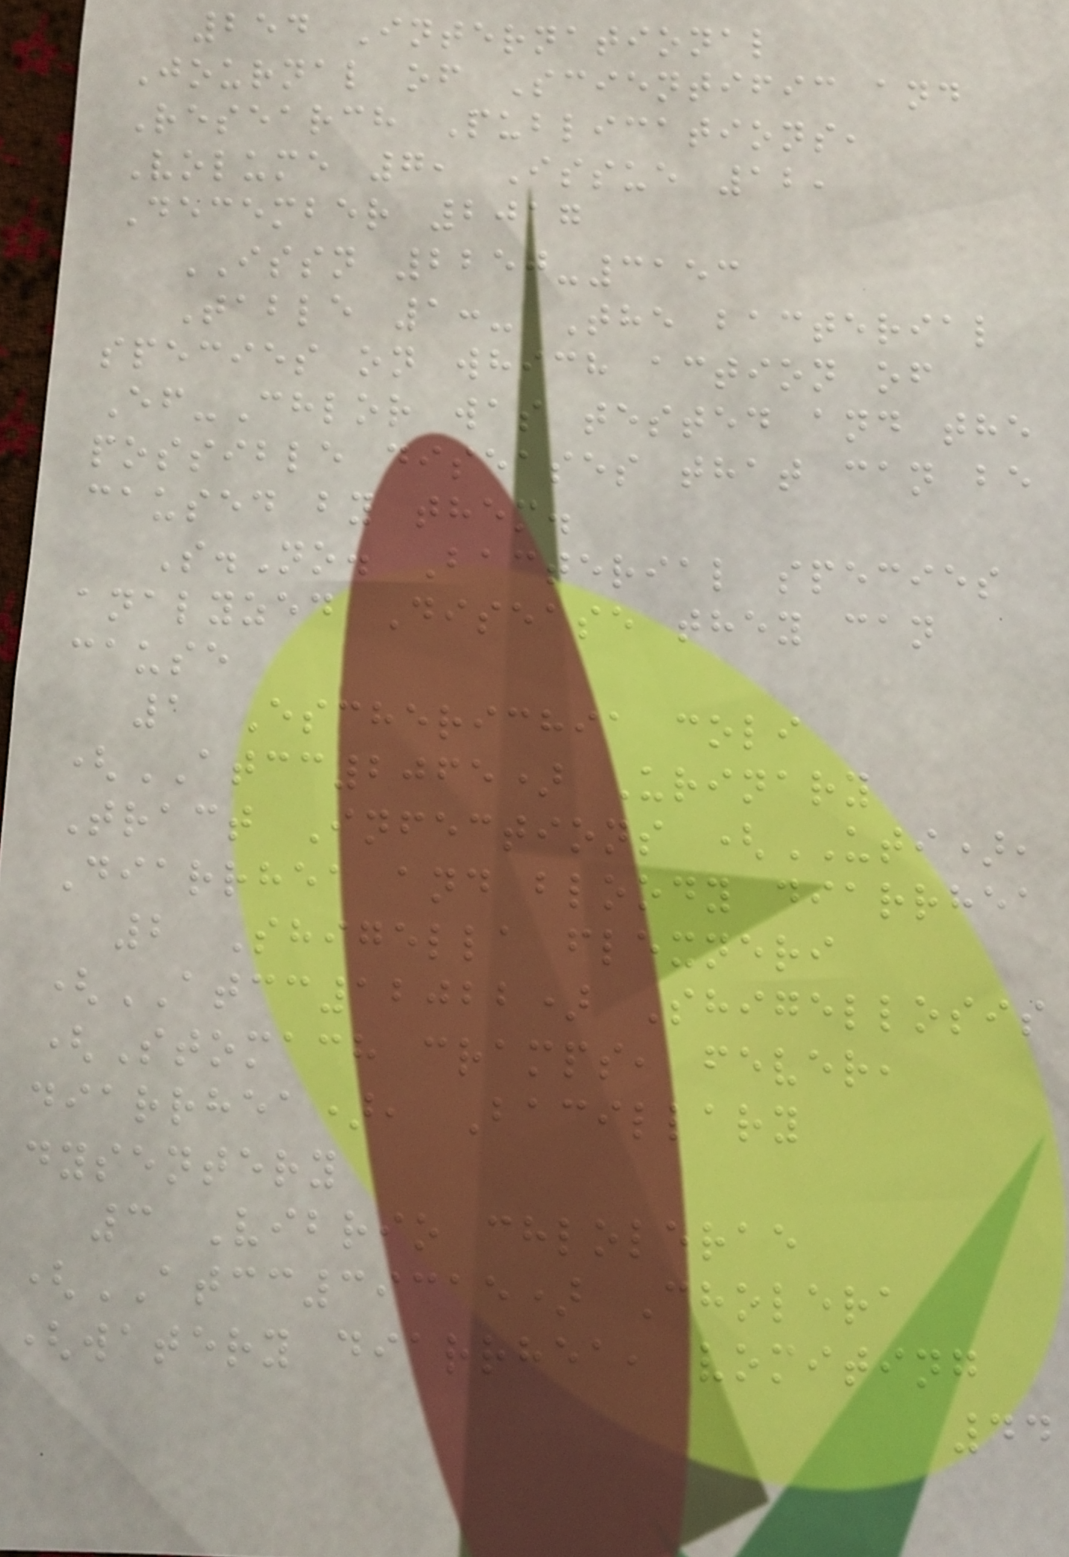254 International
Journal of Scientific and
Research Publications,
Volume 7, Issue 12,
December 2017
ISSN 2250-3153
Table 1:- The bacterial
species on which action of
Ef-Chlor was tested and the
possible diseases that can be
caused by them.
S.No. Bacterial species
analyzed Disease they can
cause
1 Escherichia coli
(ATCC2065) Urinary
Tract Infections (UTI),
Diarrhea and bloody diarrhea
2 Shigella flexneri
(ATCC12022) Shigellosis
(Stomach cramps, fever,
diarrhea), Bacillary
dysentery
3 Vibrio chlolerae
(ATCC39315) Cholera
(watery diarrhea, vomiting
44
